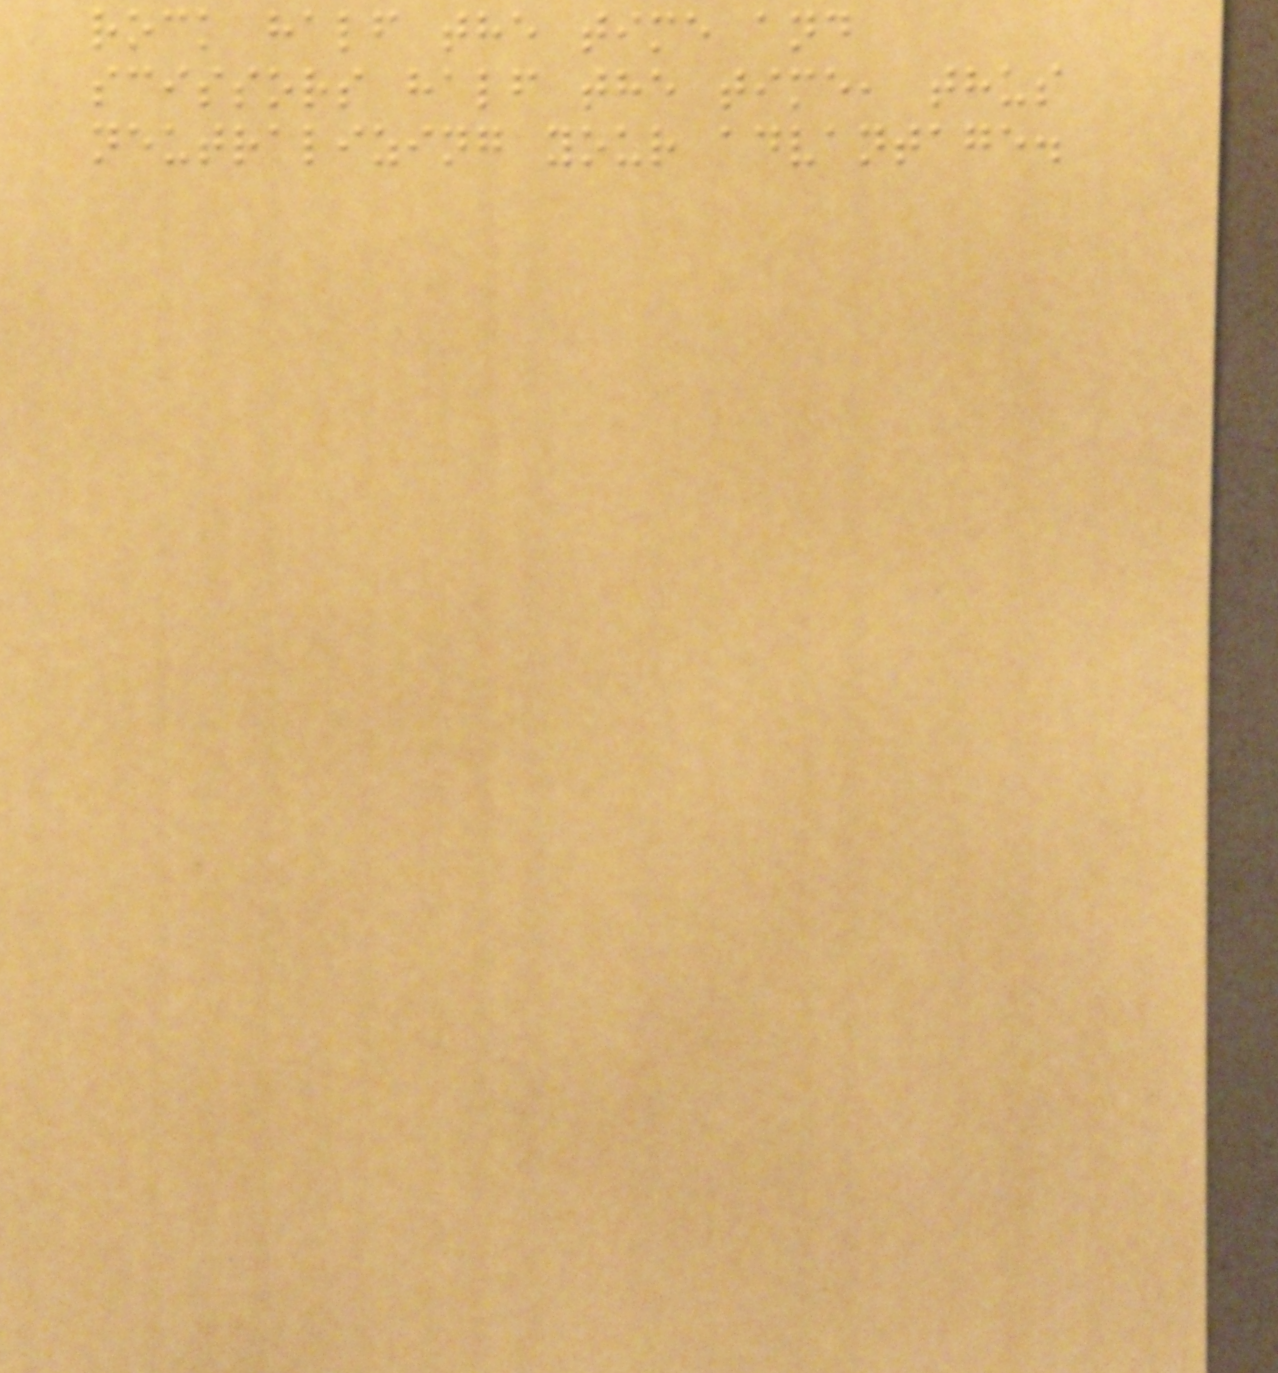rock half the time and
scissors half the time, thus
neutralizing your advantage.
